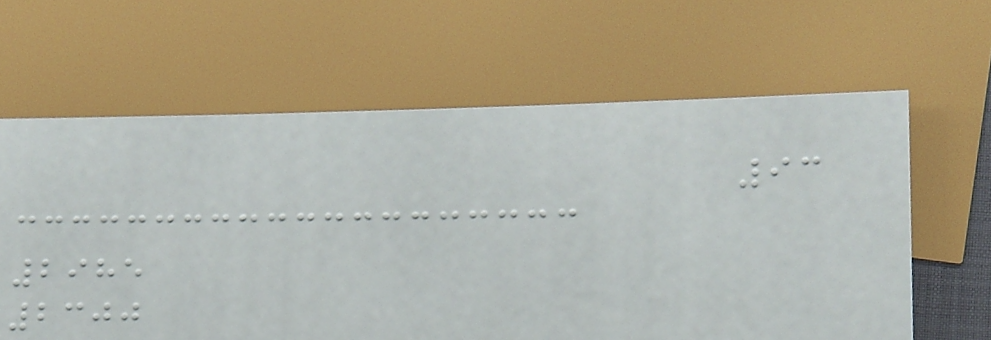93
2985
2300
